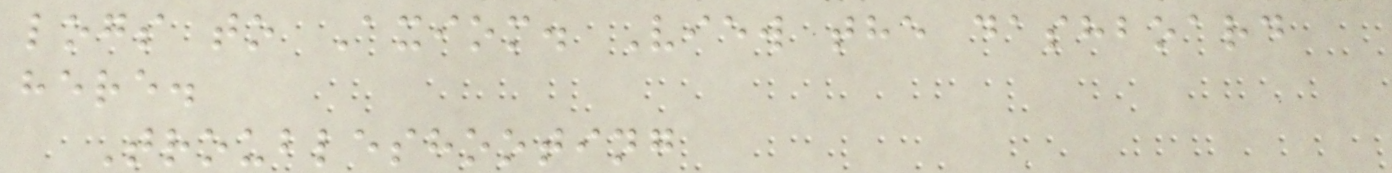logs to Axiom. View the dashboard
here.
Troubleshooting
